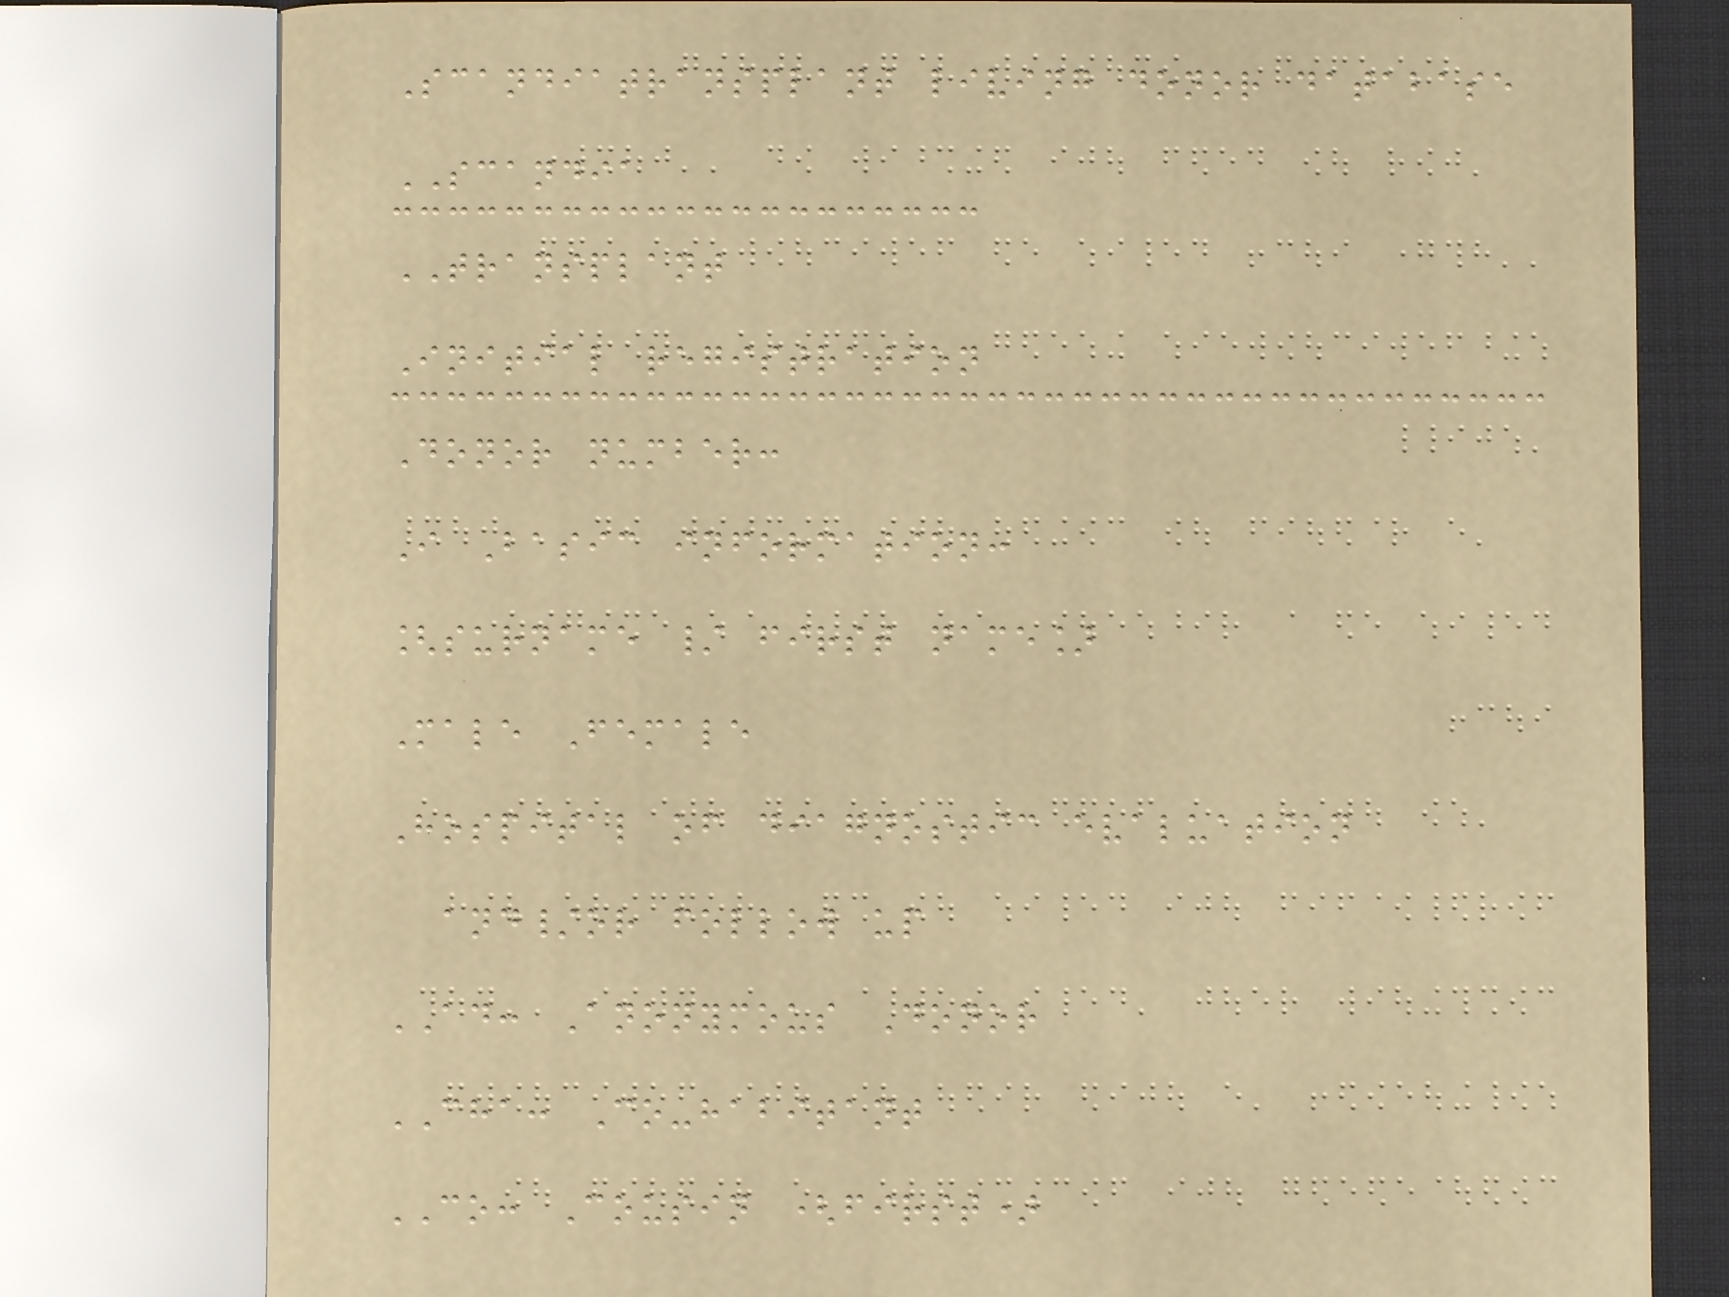Scandiatransplant living donor database
SCANDIA
TRANSPLANT
Initial registration
Donor number:
I Basic information:
[surname / first name]
Male Female
Hospital of diagnostic evaluation
and/or follow up
AD: Anonymous Donor
CHA: Co-habitant
CO: Cousin (first)
